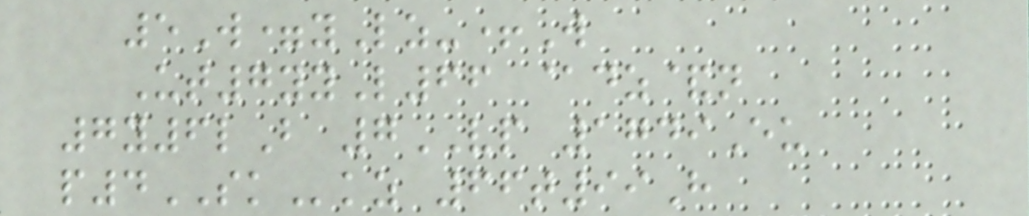5W=yLz-+W
Ut7yyL66 @dz&n
7y6lB 7VP 1749Eu
p4SKkz 66t99H
